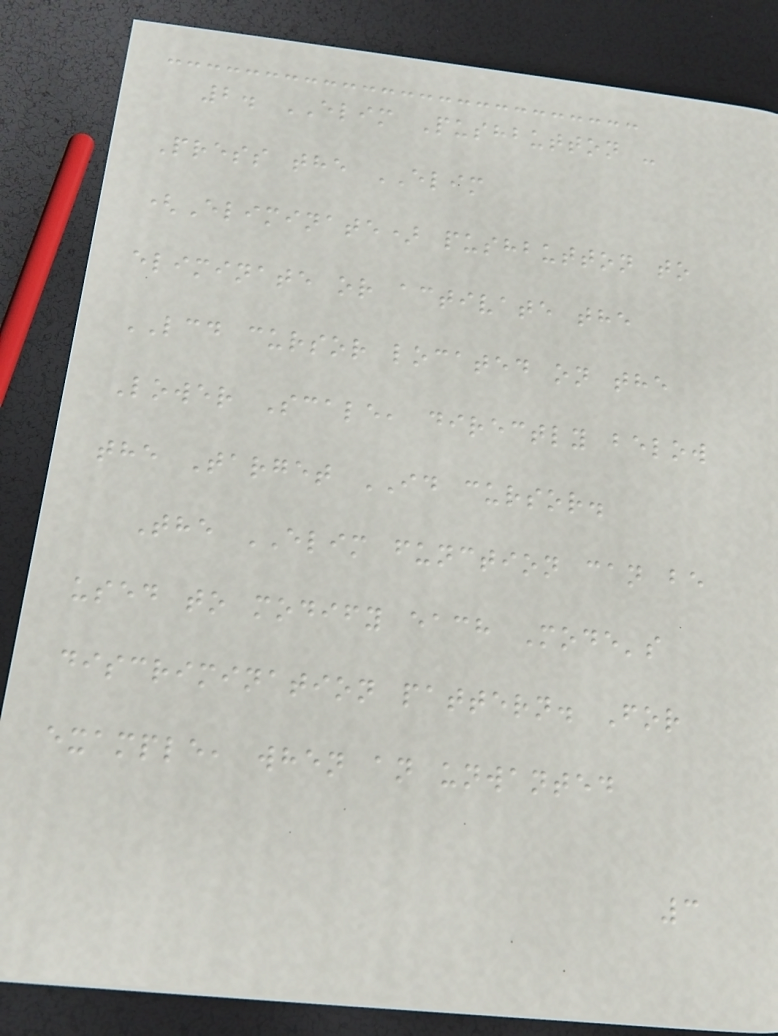2. ELIM Pushbutton -
Press the ELIM
(Eliminate) pushbutton to
eliminate or activate the
LCD cursor located on the
Lower Scale, directly below
the Target ID cursor.
The ELIM function can be
used to modify each Mode's
discrimination pattern. For
example, when an unwanted
3
